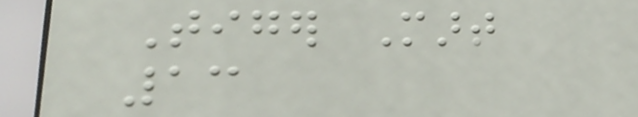Tiger Mart
13
